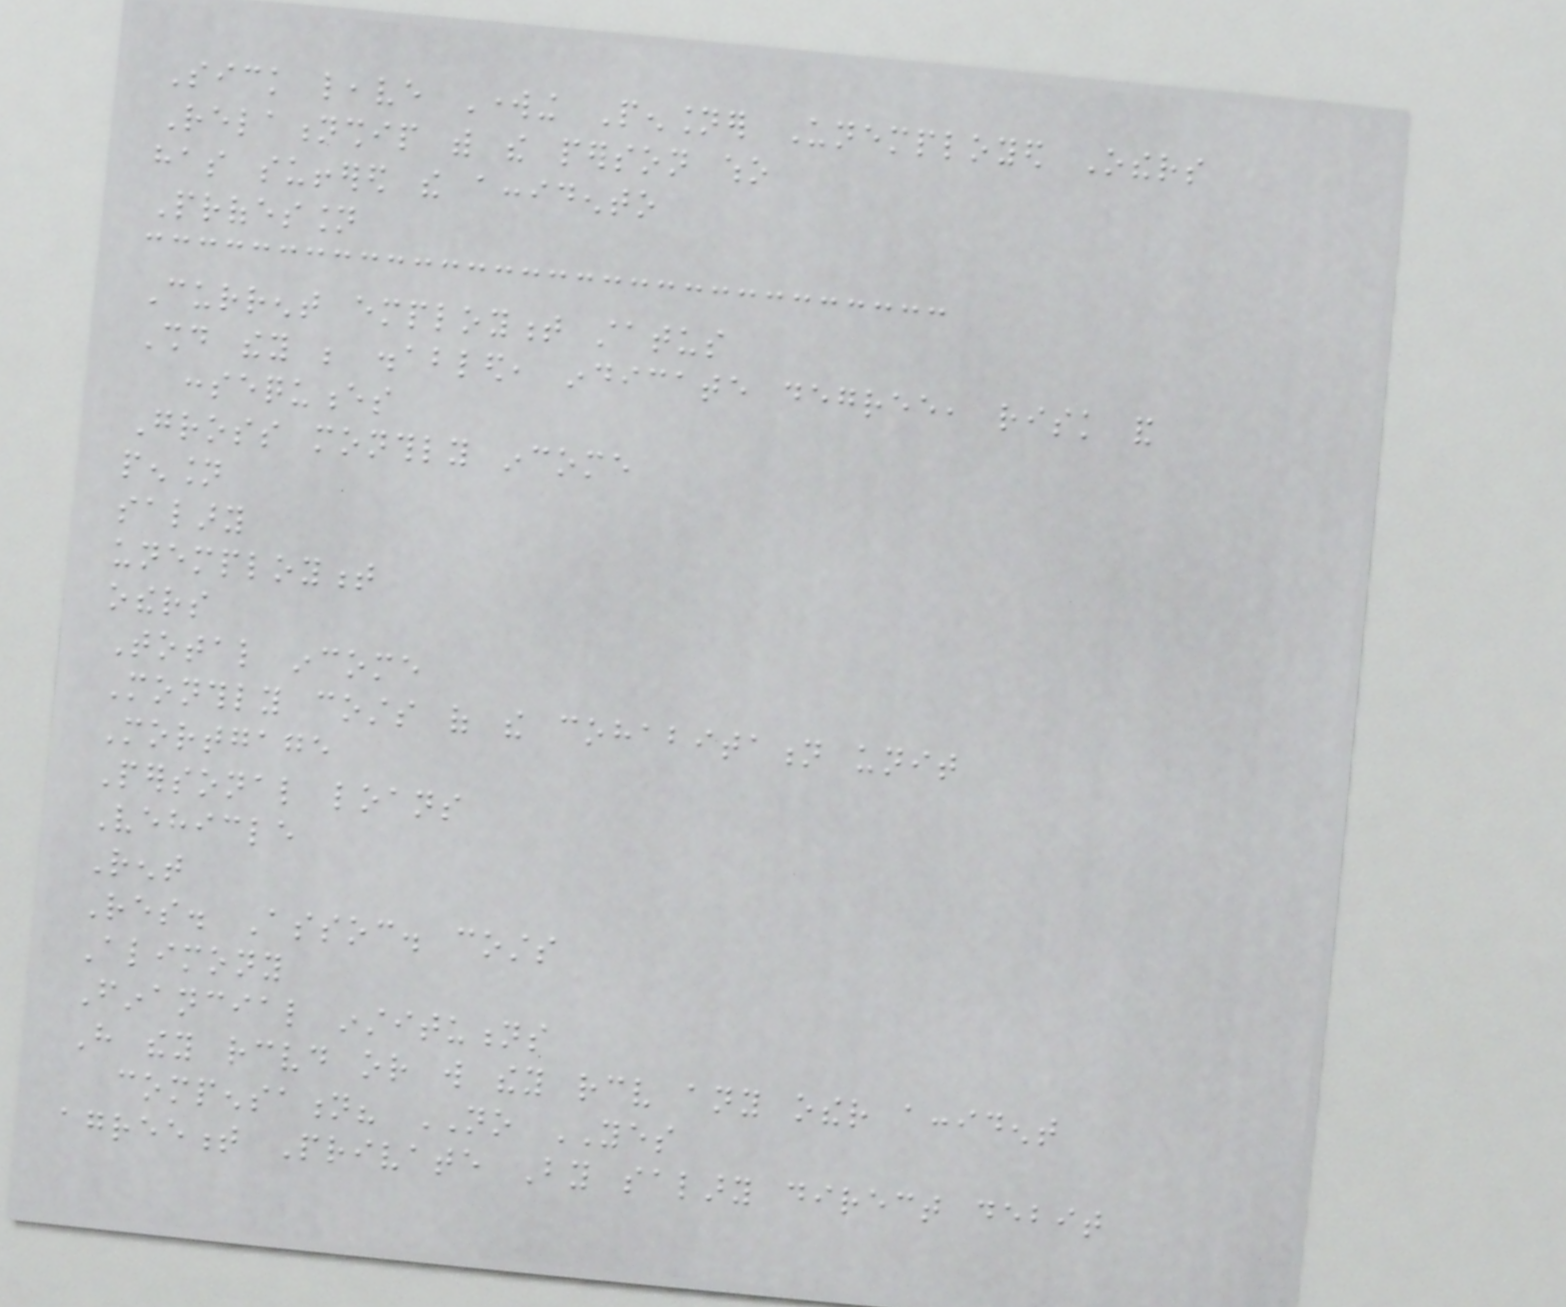Sick leave Working Pensioner Unemployed Others
Relationship with the person who
has suffered the accidento
Profession
Current employment status
Should they be disabled, indicate degree, risk and
consequences
Gross monthly income
pension
salary
unemployment
others
Total income
Monthly costs of the cohabitation unit
Mortgage
Personal loans
Vehicle
Rent
Res. Assoc. costs
Alimony
Financial institutions
Have they received or will they receive any other accident
compensation? NO YES
agreement Private By salary direct debit
